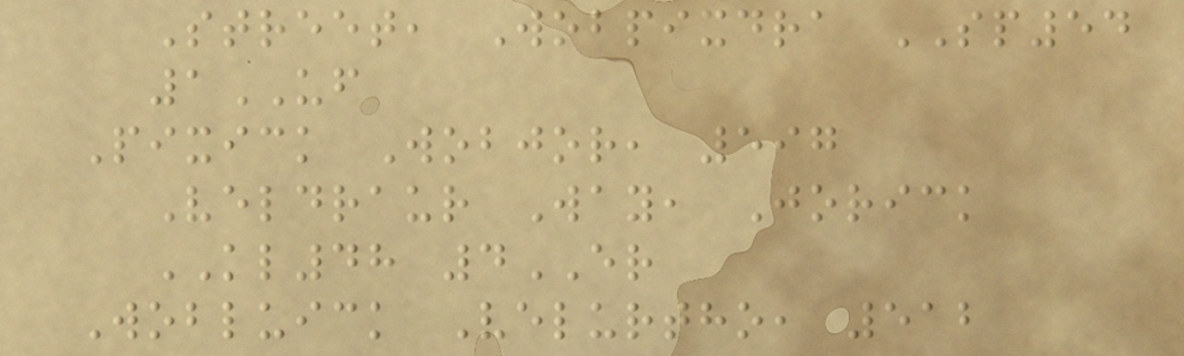Street, Wobpixdra SP54
1UF
Pixick Wobjor, 597
Veldraur Way, Jorick
KL48 4ER
Wobluick Velurtho, 512
